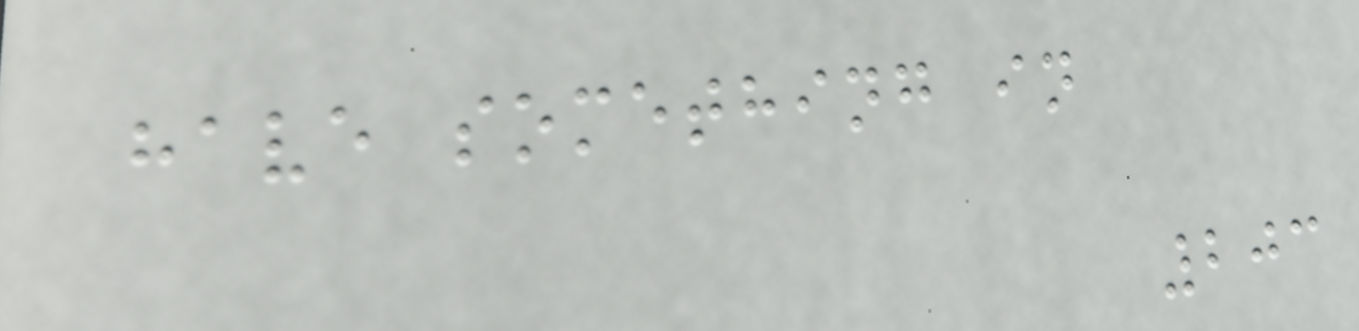have something in
203
